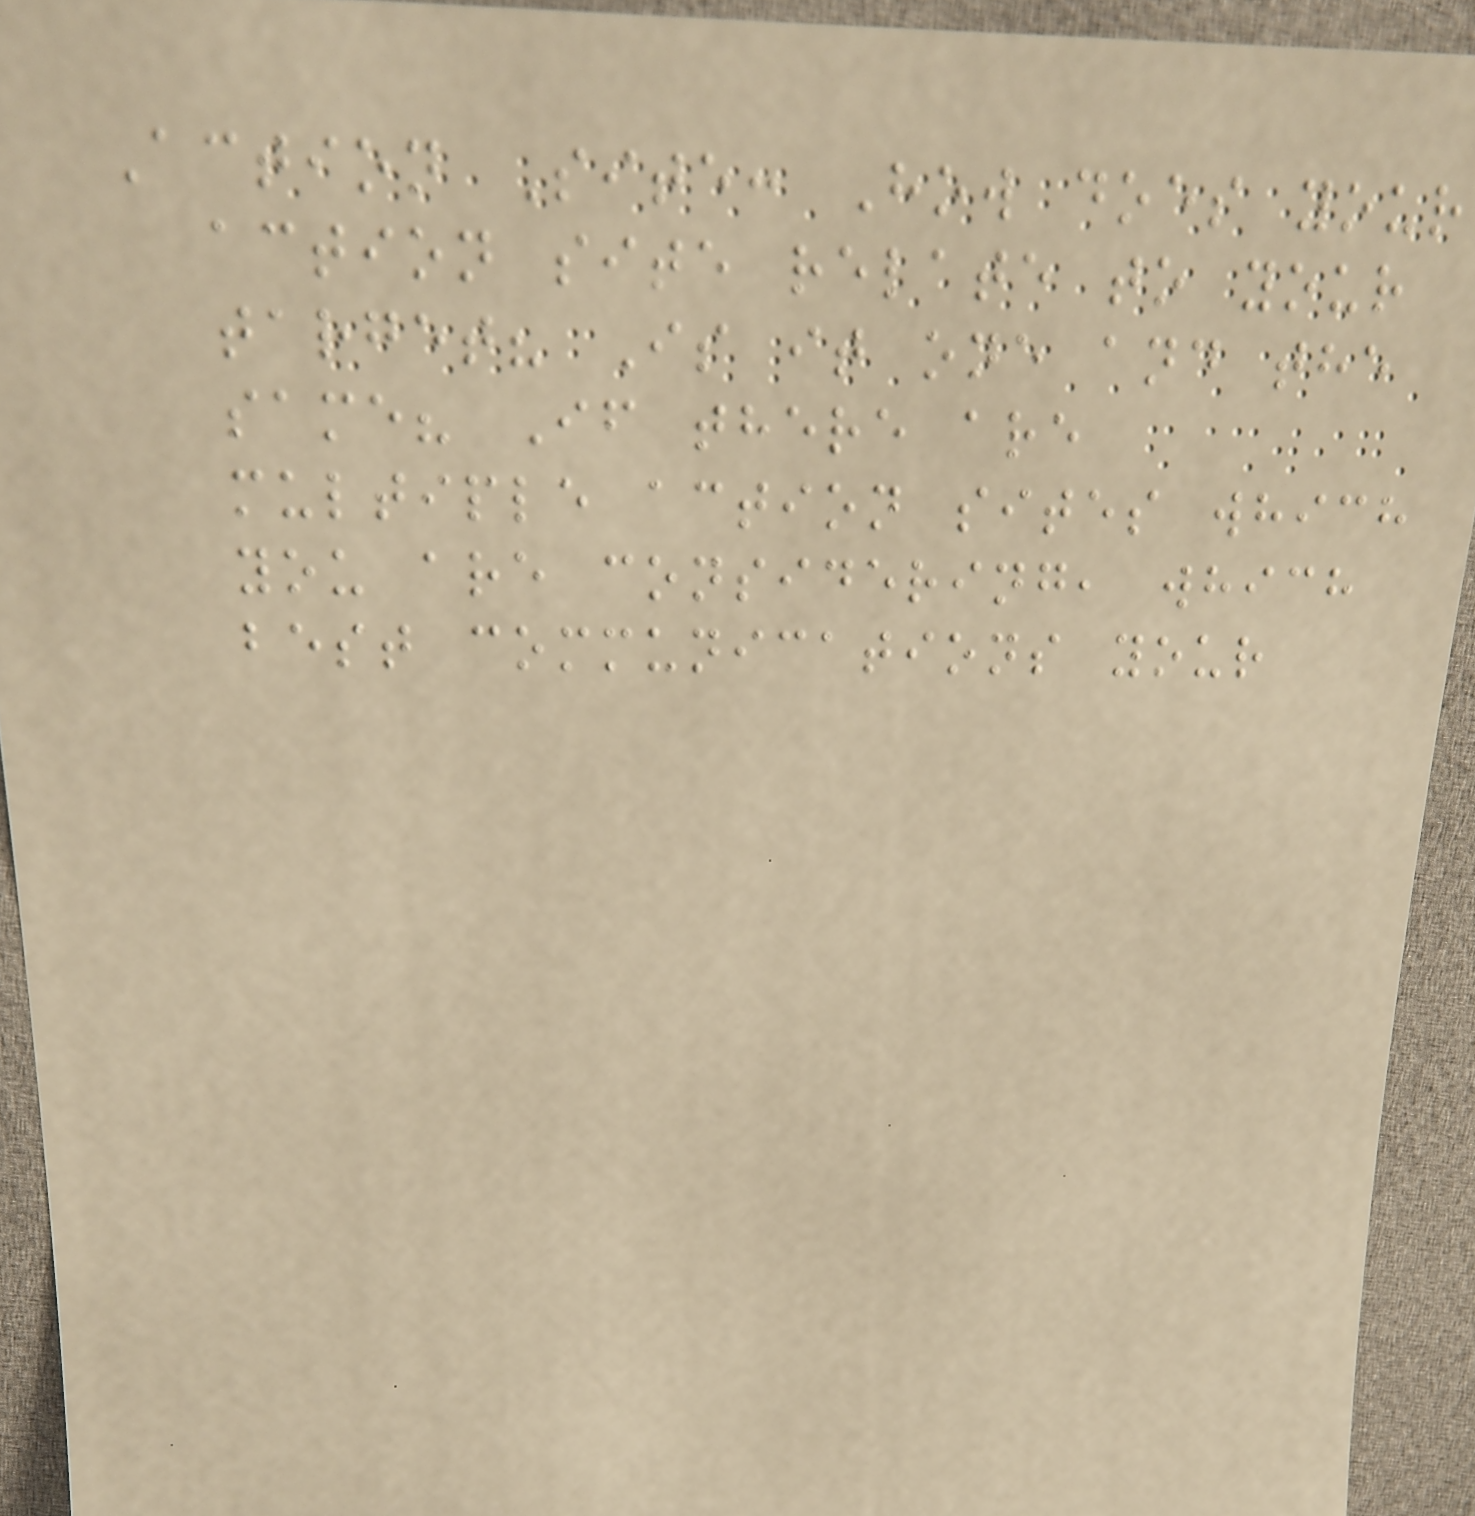Action Site: How does your
action site relate to your
target? Is it one and the
same? If there are
multiple action sites which
you are considering, which
best communications your
